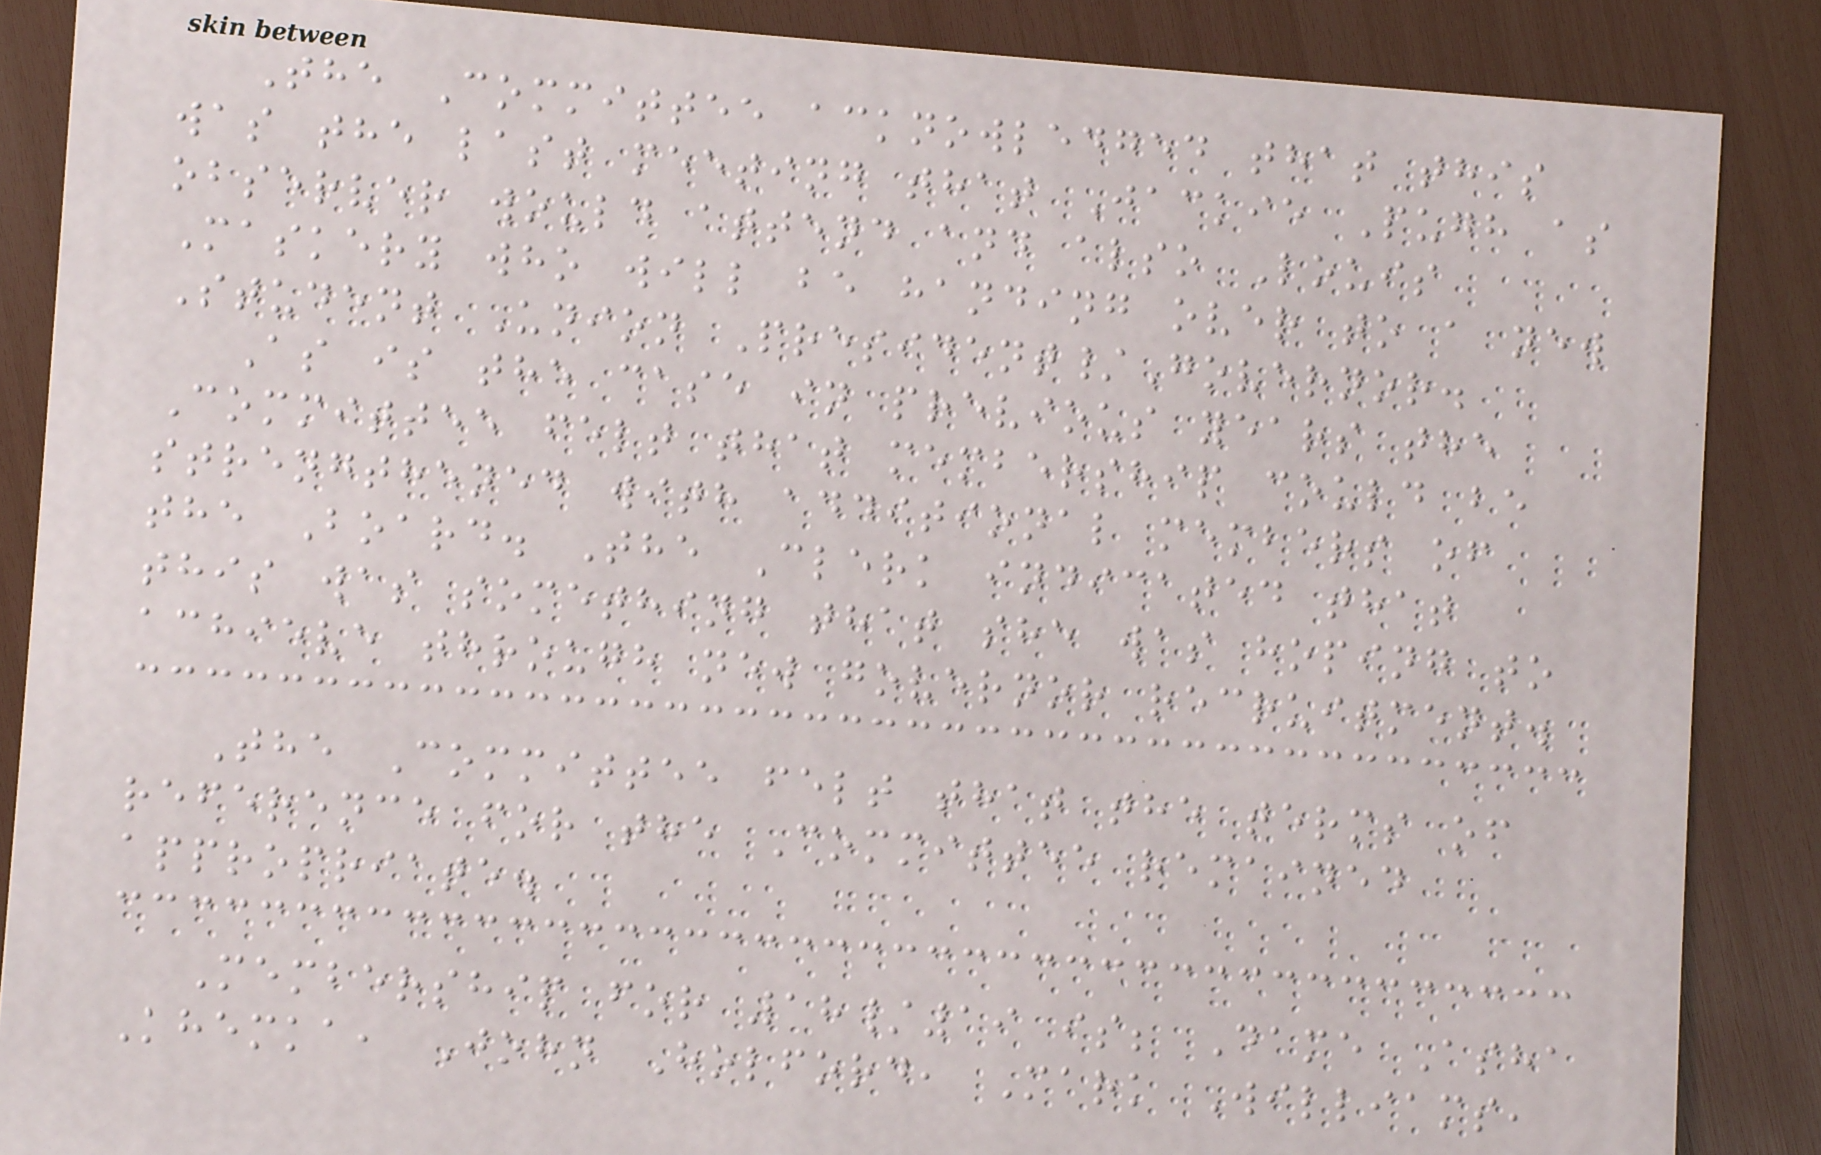The Committee acknowledged that this
was the last meeting that Jackie Pugh as
observer would attend and also Louis
Maskery who will be handing over to a new
Student Union President/Governor.
As is the case in previous years the
Committee felt that membership could be
strengthened with additional members of
the Board. The Clerk indicated that
this was something that she was hoping to
achieve through new governor recruitment.
The Committee felt that the terms of
reference for the Committee remained
appropriate.
Membership for 18/19 is; Dame Asha
Khemka, John Holford, Mark Williams,
